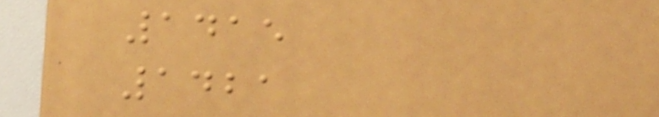1415
1421
